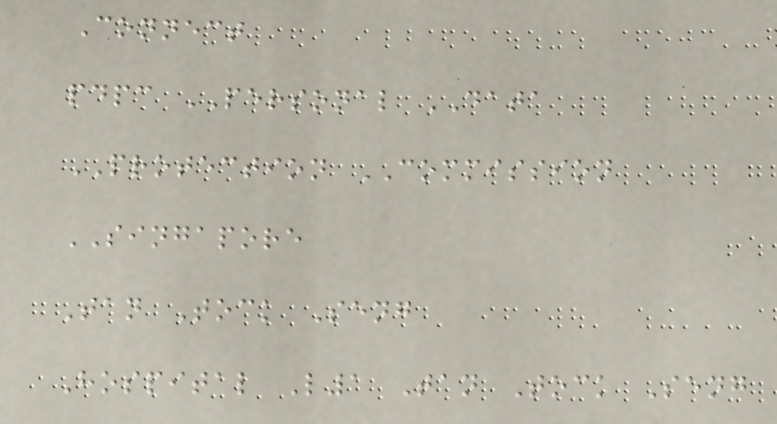Connect
pdpc PERSONAL DATA
PROTECTION COMMISSION
SINGAPORE
Tan Tock Seng
Hospital L1 Tan Tock Seng
